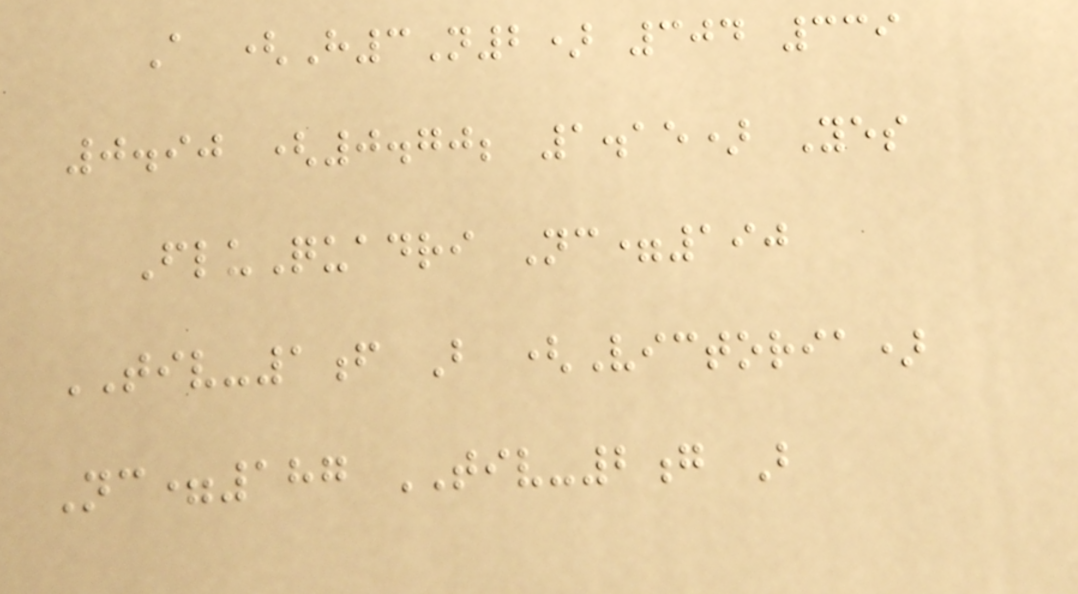A (H3N2) 304 339
0.90 (0.70; 1.15) Yes
FluQuadri Nc=190
TIV-1f B (Victoria)
Nc=187 TIV-2g B
